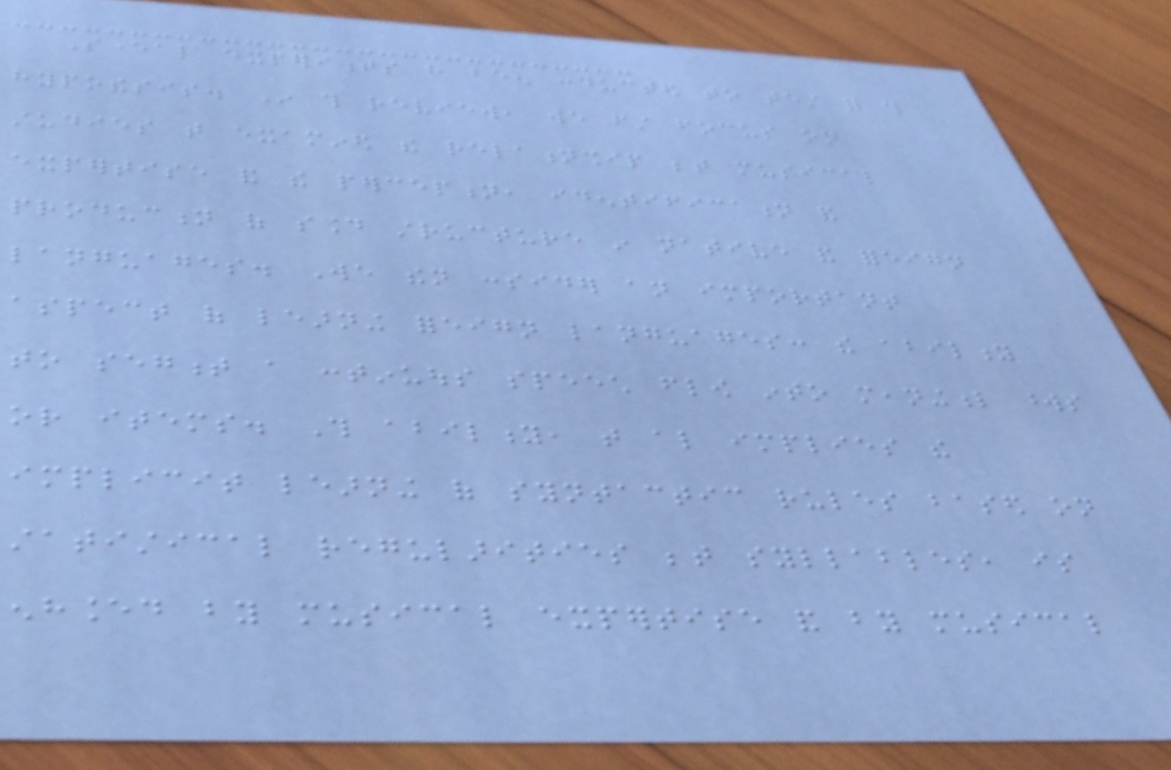Several experiments have been conducted to test for this
hypothesis. In this review, we first focus on
studies that examined the relationship between musical
expertise and the perception, identification and
production of sound structure in native and foreign
languages. We then consider an important
aspect of learning foreign languages: the ability
to segment a continuous speech flow into meaningful words
or items. This ability, that also implies the
implicit learning of syntactic rules based on
statistical regularities between syllables, is
enhanced by musical expertise and by musical
